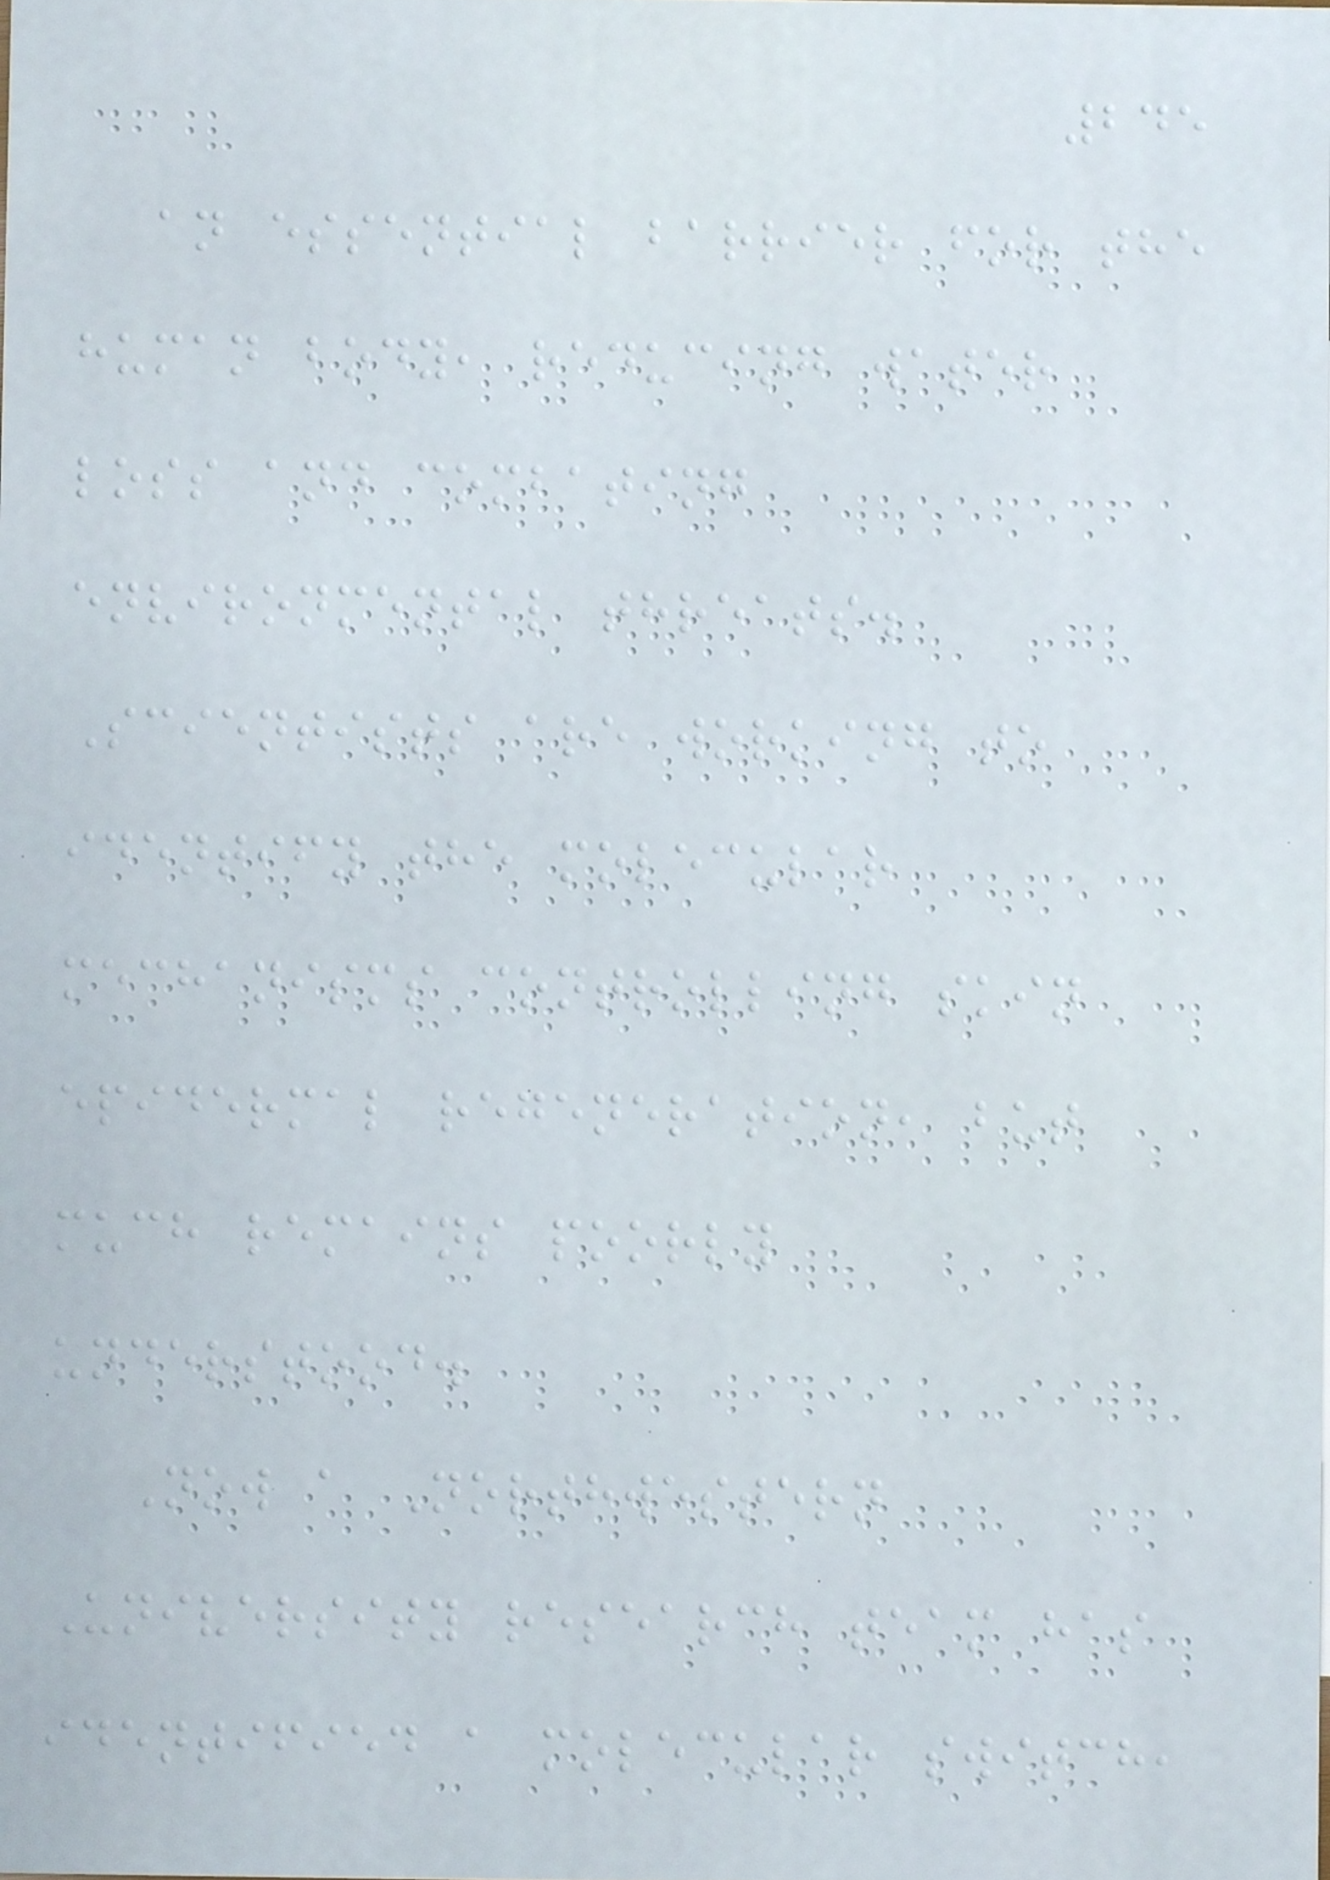245
an essential barrier for the
human body, reducing water
loss and combating
environmental threats.
Scientists are working to
identify the molecular
mechanisms controlling skin
epidermal regeneration, but
much remains poorly
understood.
Now a Northwestern
University research team has
identified a molecular switch,
